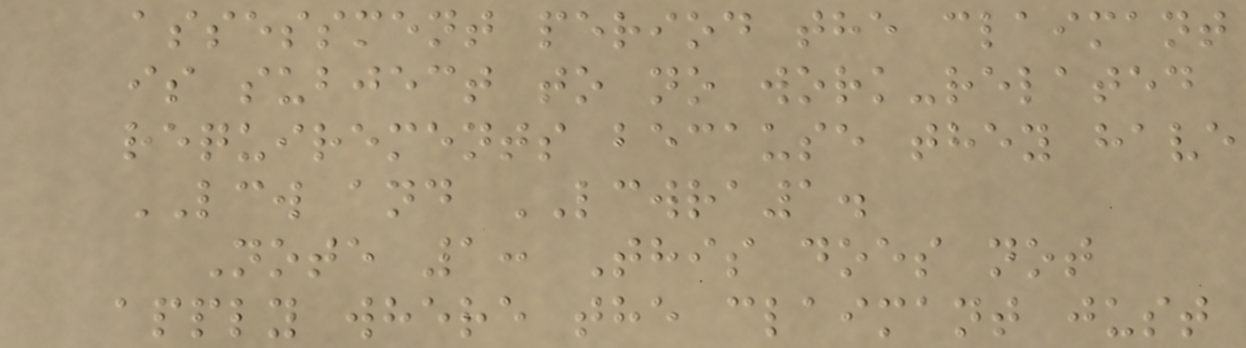assessment period the claimant
is subject to no work-related
requirements because they have
LCW and LCWRA1.
Note 1: This does not
apply where the claimant just
